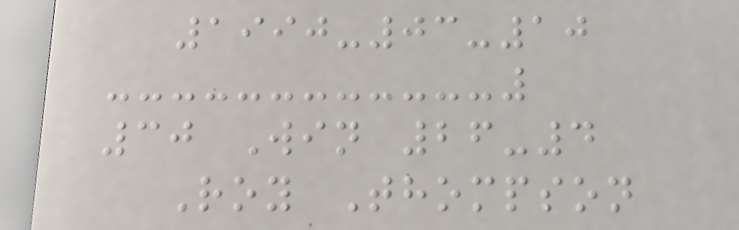1990-03-10
30 Win 26-4
Roy Thompson
